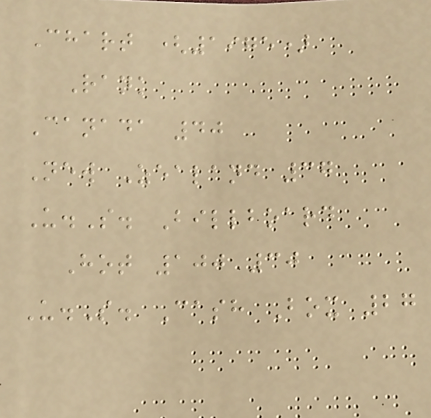Chart (1975)
Rank
Canada 40
New Zealand 37
U.S. Billboard
Hot 100 30
U.S. Cash Box 27
